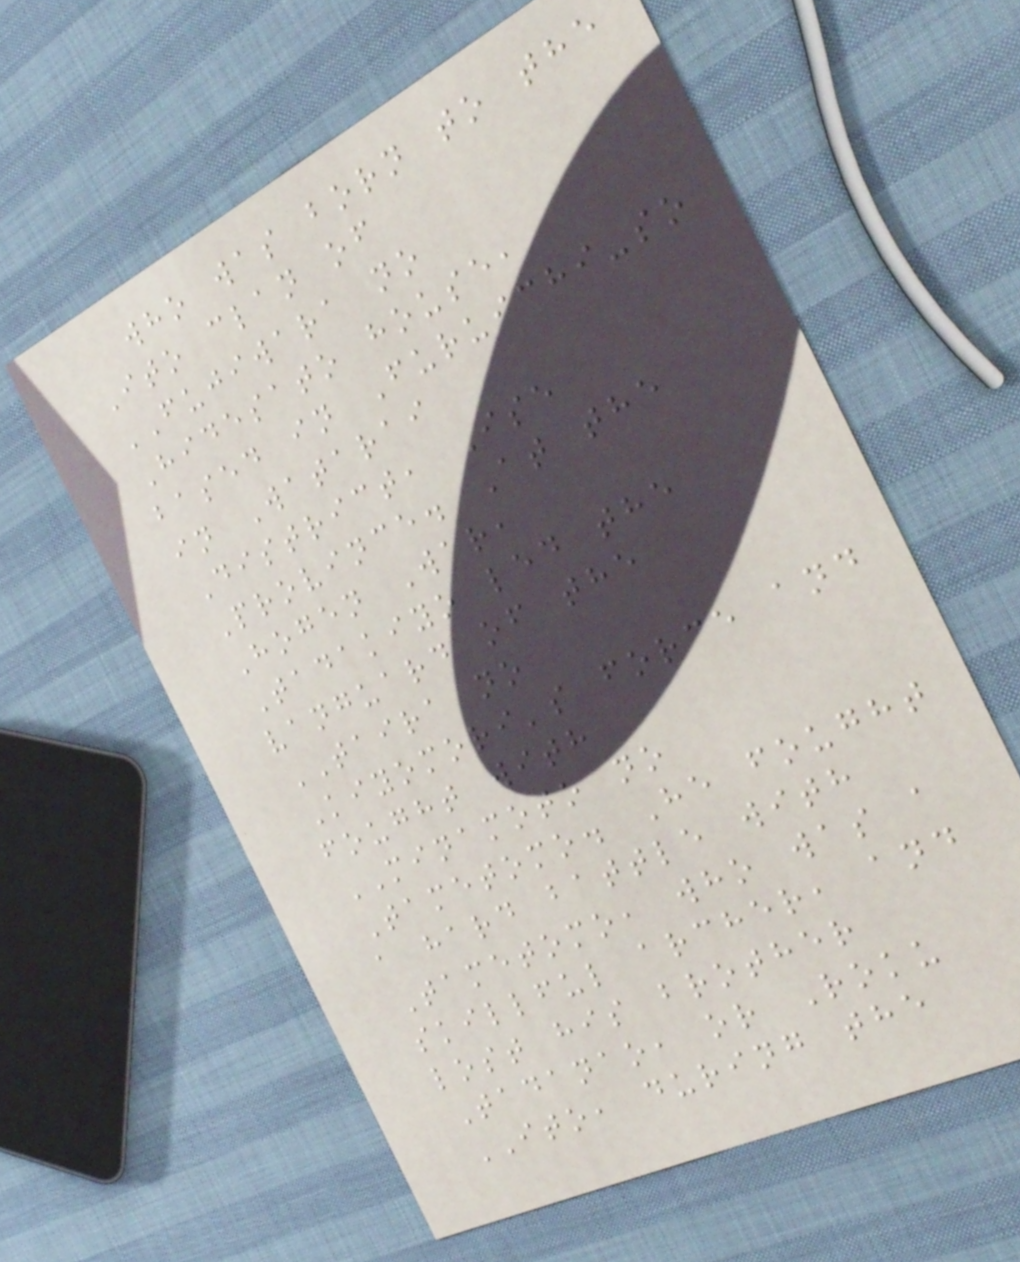who was born to the
Ito clan of
FUJIWARA no
Hidesato house,
based in Furuichi-so
in Watarai
District, Ise
Province. At the
Hogen War,
Tadakiyo led the
vanguard of the
TAIRA no
Kiyomori's force and
fought with
MINAMOTO no
Tametomo. He fought
a hard battle with
Tametomo, who was a
skillful archer, and
lost his brother
Tadanao, or Roku
ITO, during the
